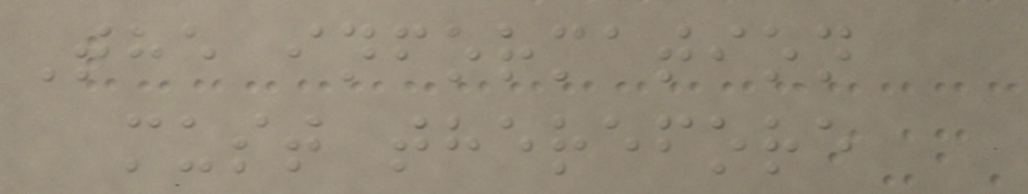The information
must therefore
